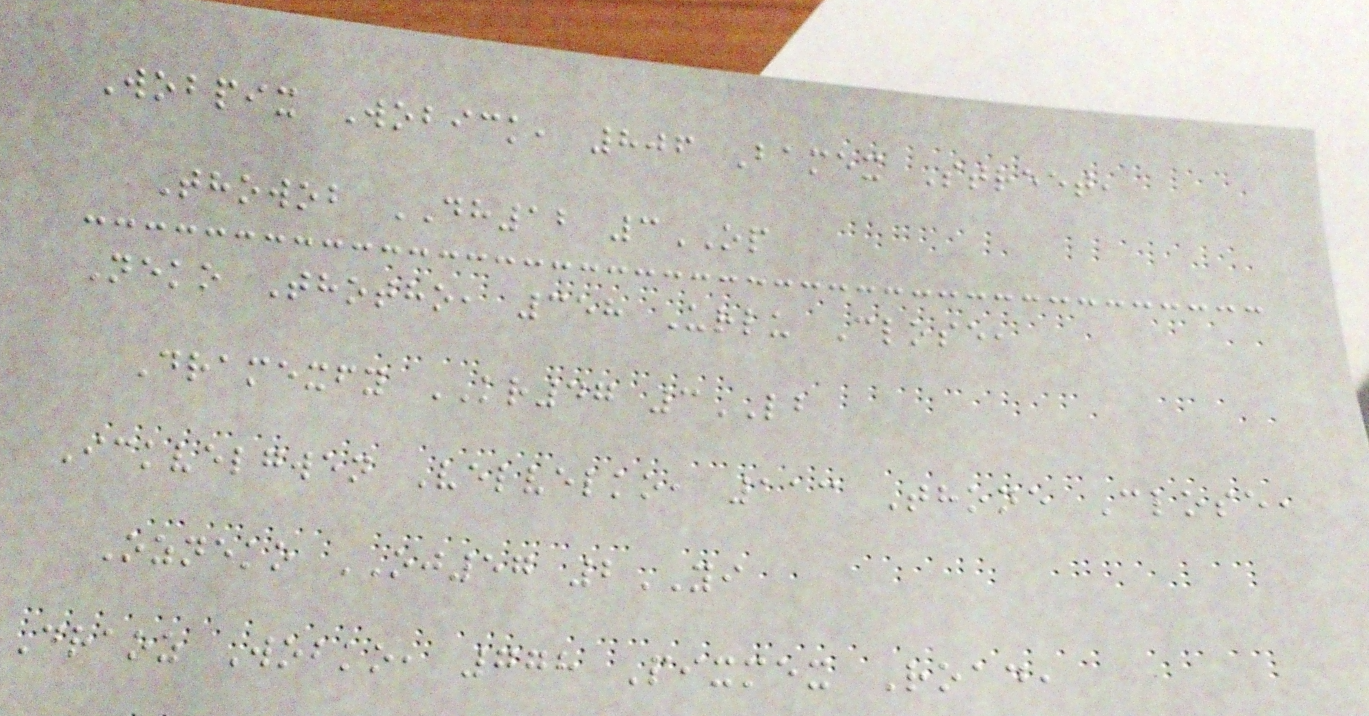Wobpix Wobick, 806 Bamex Street,
Thowob DH12 3OP
Neko Thotho, 358 Urlu Close,
Dramexfy KR47 3LB
Ickvelgwen Velvelko, 113 Thone Close,
Ozneko OJ57 2YI
Draoz Wobko, 778 Pixmex Road,
